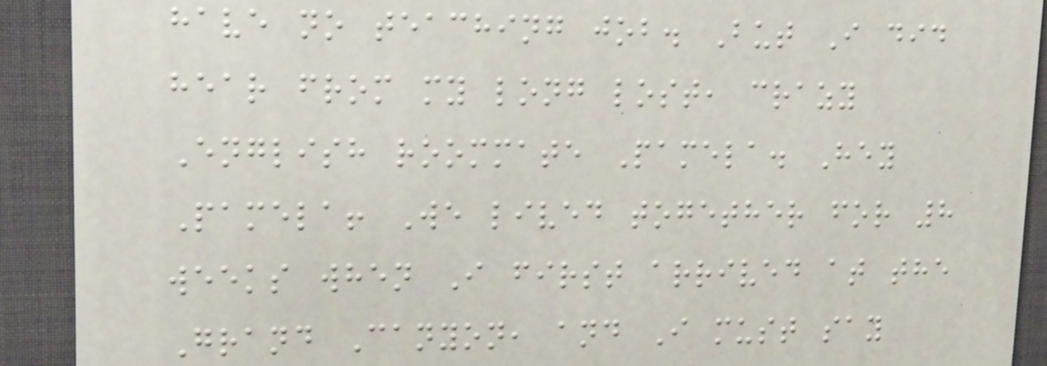have no teaching job. But I did
hear from my long lost, crazy
English roommate Pamela. Hey
Pamela! We lived together for 8
weeks when I first arrived at the
Grand Canyon, and I must say
